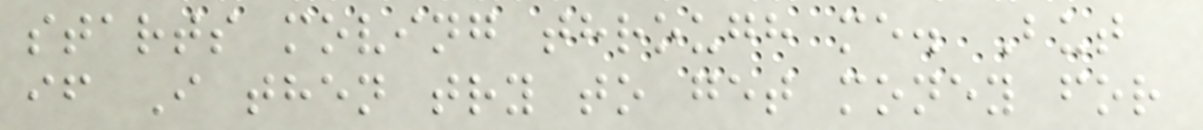starts moving through me. But
if I then try to get money for
